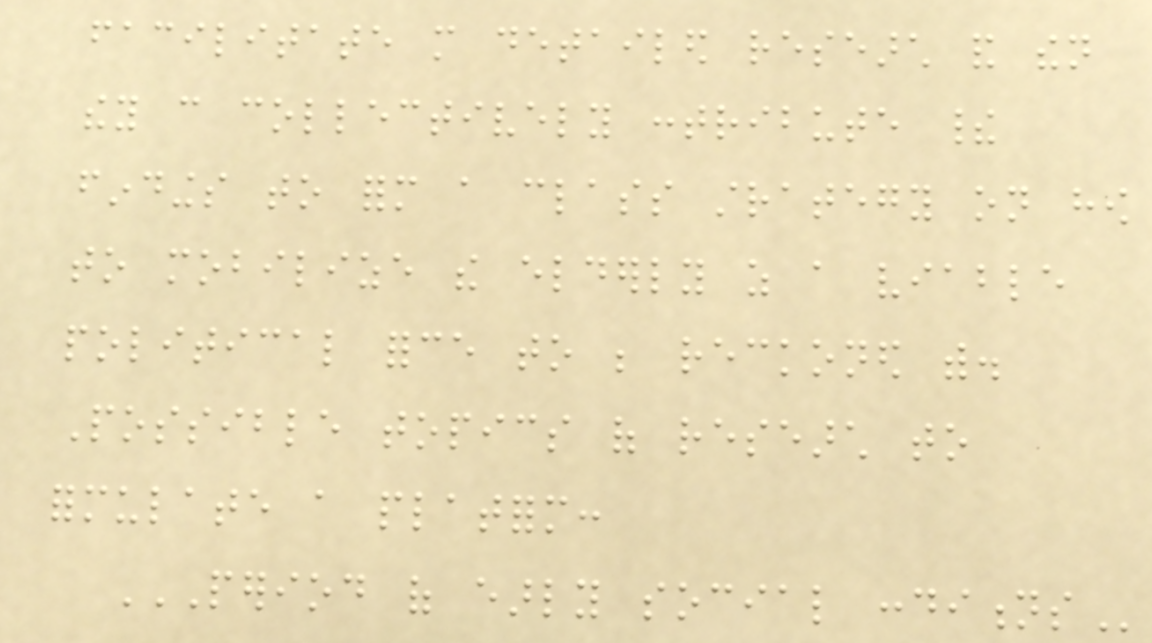facilitate more detailed research and then
they can collectively contribute their
findings to form a class strategy on how
to mobilize the elderly as a viable
political force to be reckoned with.
Possible topics of research to
formulate a platform:
PERIOD OF EARLY SOCIAL CONDITIONS
